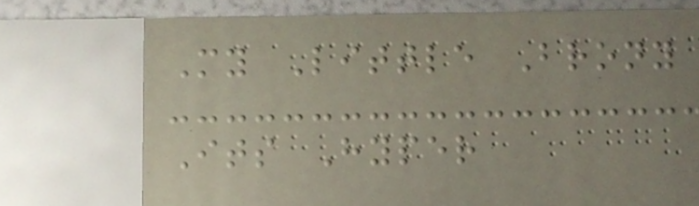My Little Brony
Its Hyper
